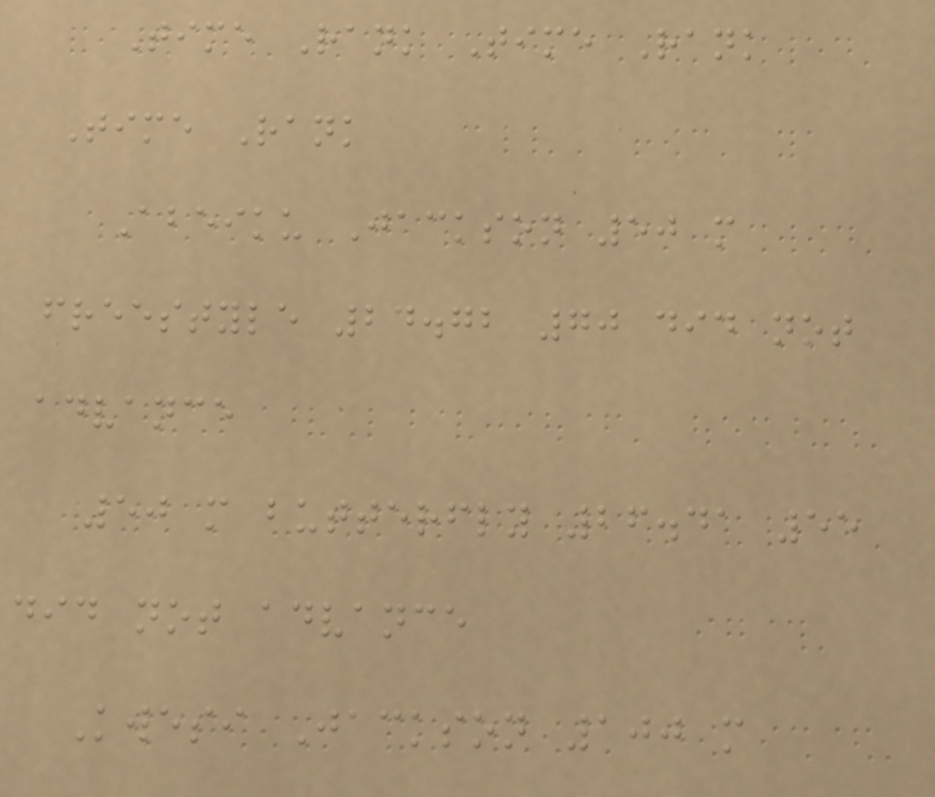Time Rank Time Rank
Time Rank
Abeiku Jackson 50 m
freestyle 24.72 70 did not
advance
50 m butterfly 26.41 55
did not advance
Kwesi Jackson 100 m
